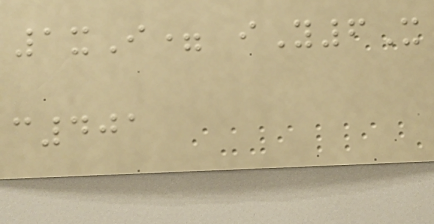1xI= iY6X
c401
